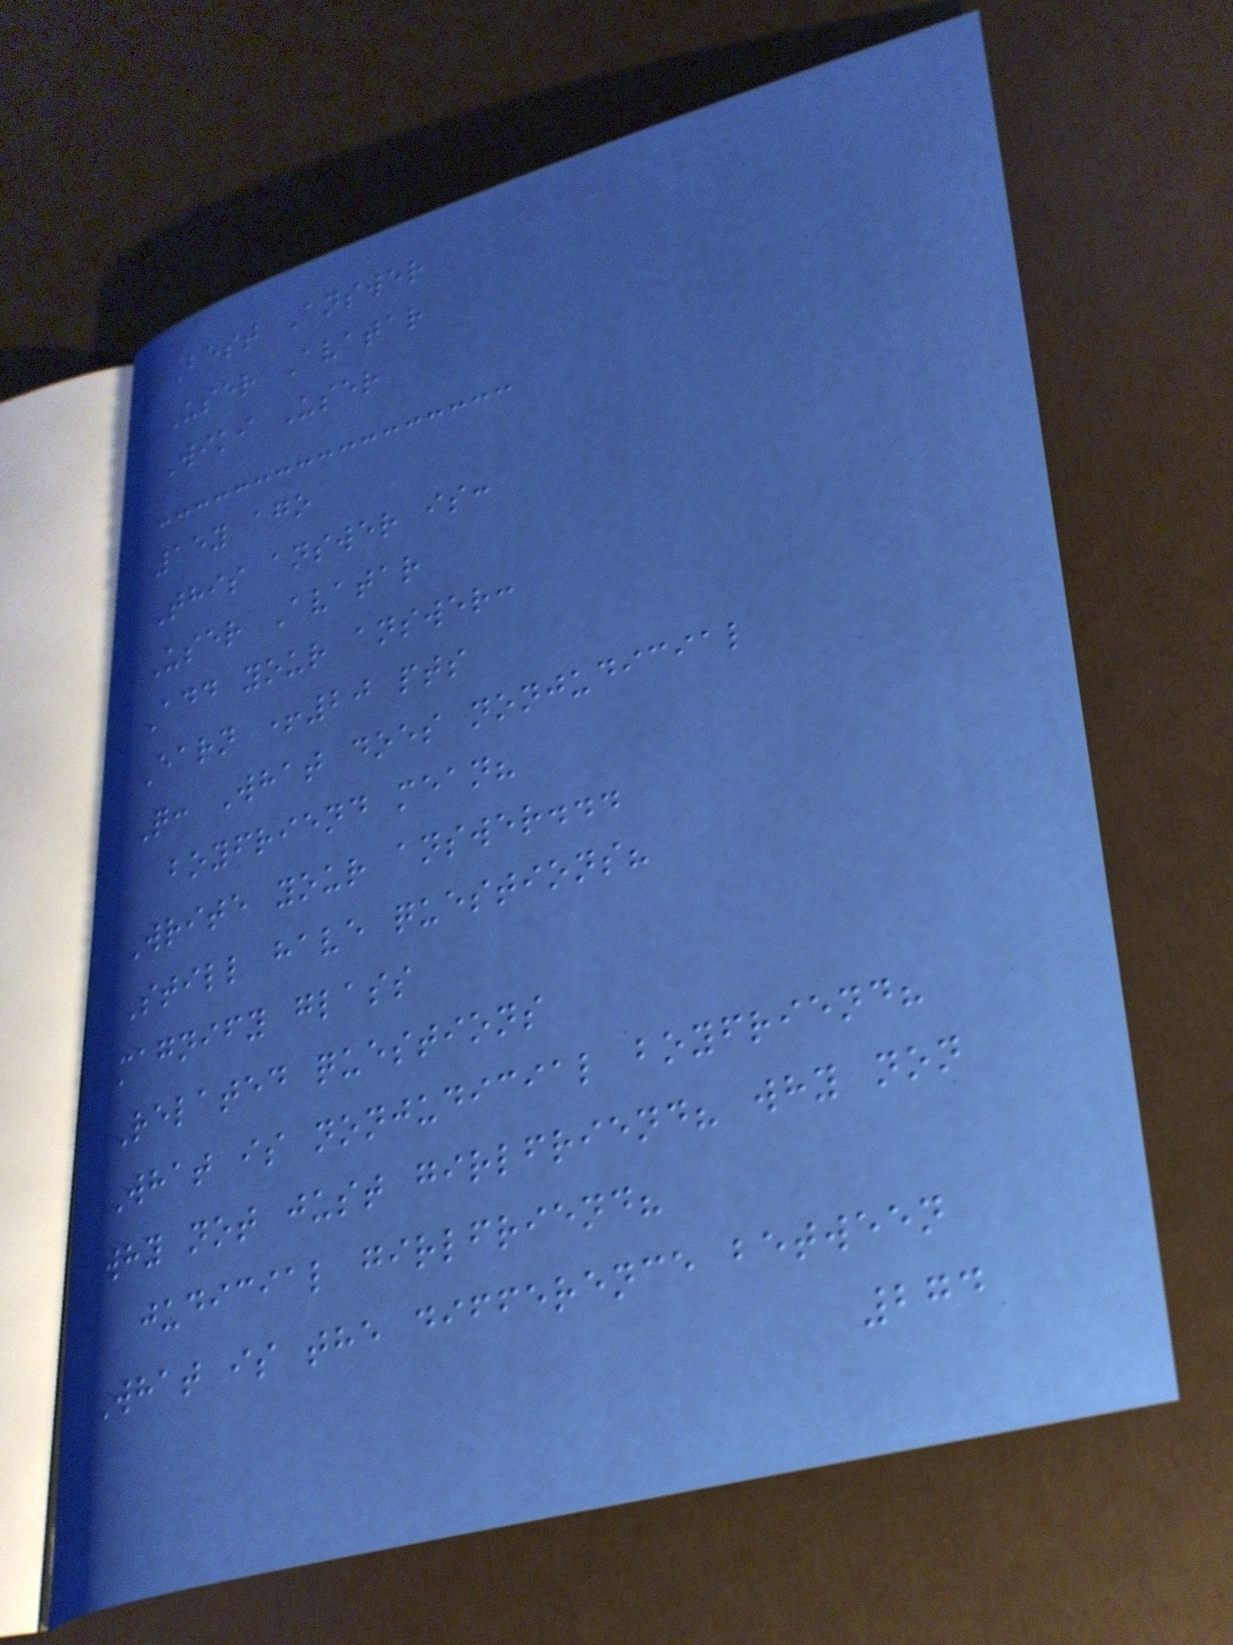Best Answer
User Avatar
Wiki User
15y ago
This answer is:
User Avatar
Add your answer:
Earn +20 pts
Q: What does nonjudicial
boyfriend mean?
Write your answer...
Still have questions?
magnify glass
Related questions
What is nonjudicial boyfriend?
why not just girlfriend? why non
judicial girlfriend?
What is the difference between
274
